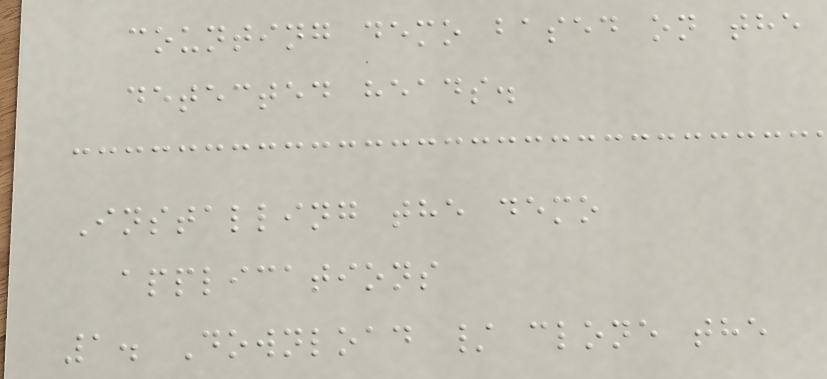counting demo based on the
detected heads.
Installing the demo
applications
1. Download / clone the
